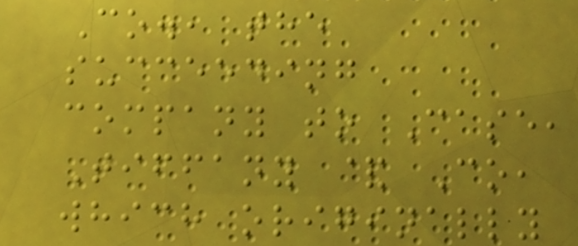Co., the
succeeding
company to Case,
Tiffany & Co,
which originally
